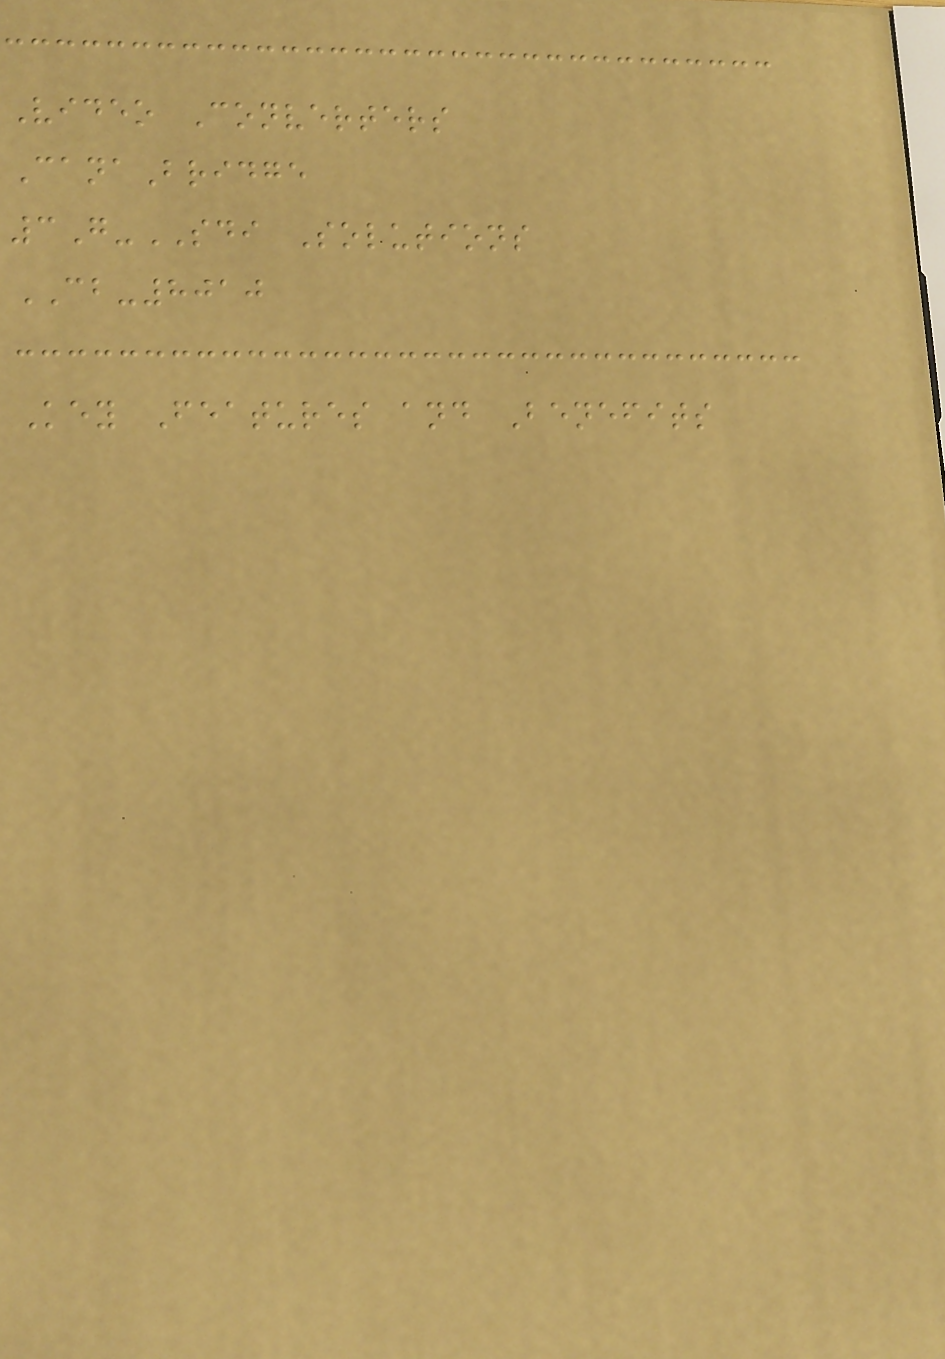Video Converters
CanaBridge
3G-SDI Solutions
CB-8010
Key Features and Benefits
